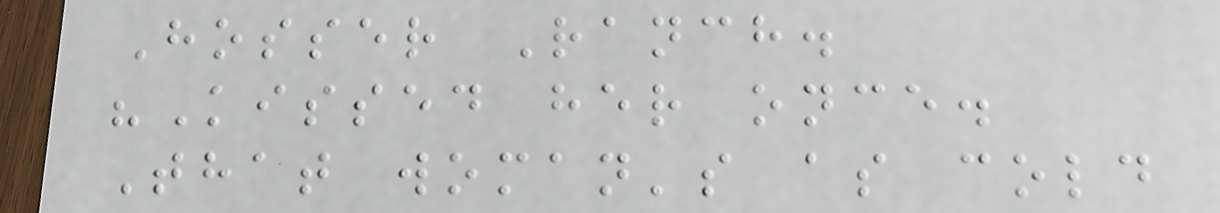Hosser Ranch.
"Kissed her once.
That woman's as cold
